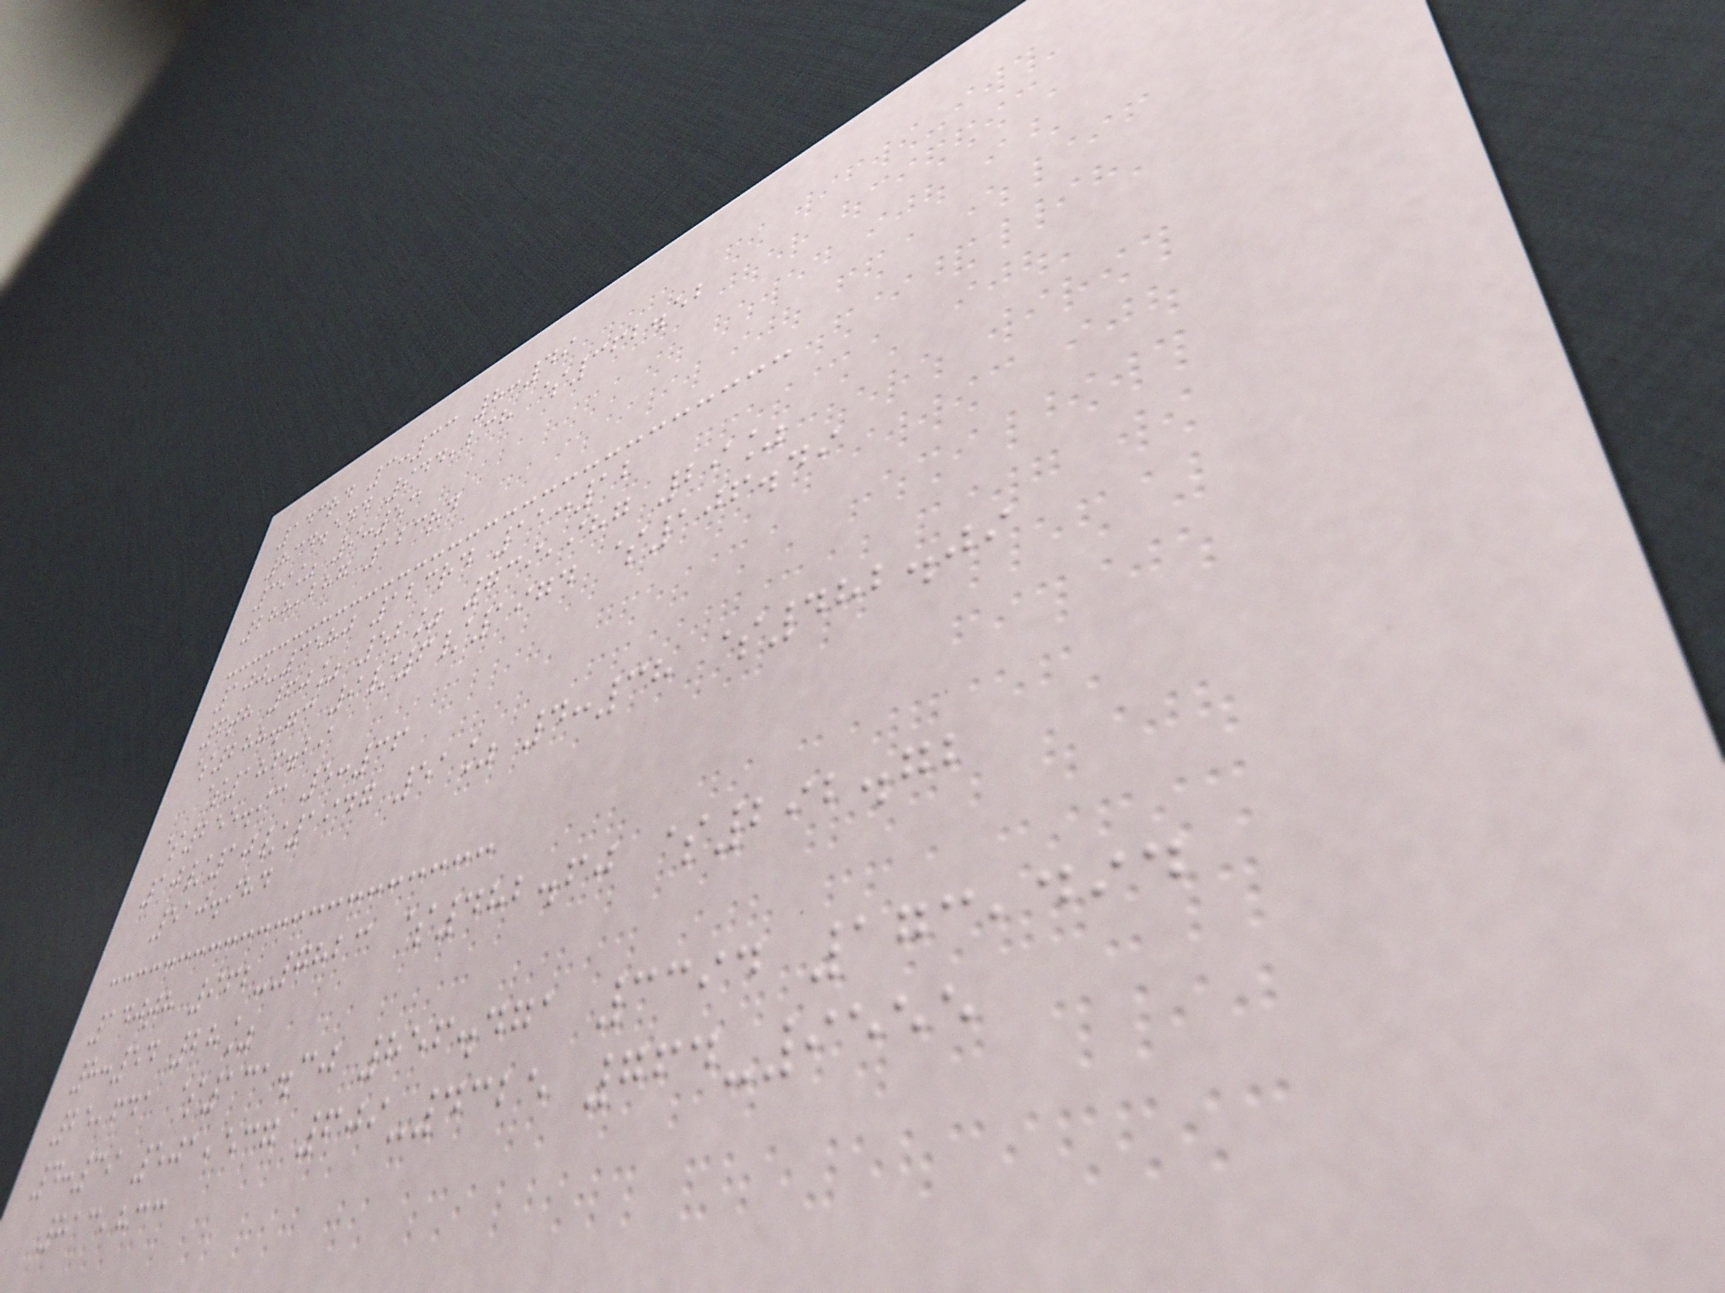143rd 3:33 8:49
834.544 944,238 $362.52
39% 9:53
288,287 123rd
100-3580 123rd 11:12
6th 60% 52% 739,987 29%
$288.73 9/6/1974 $106.49
$186.29
$255.93 5:36
10/10/1947 51% 4:38 $482.09
510.984
140th 962-7823 $482.60 $292.72
8:54 28%
25,641 $131.30 856.471 3394 173,494
4:39 501,537 609-4325 764-9555
813,833
